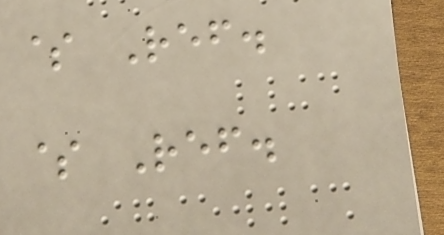$ Ref.
$ Ref.
